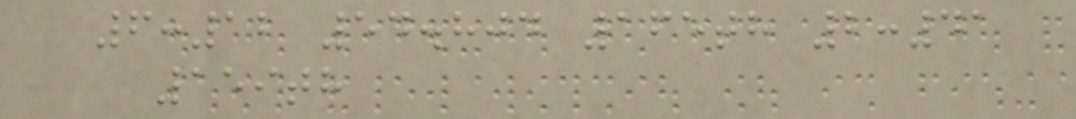6:12 54.804 165th 2:41
159th
